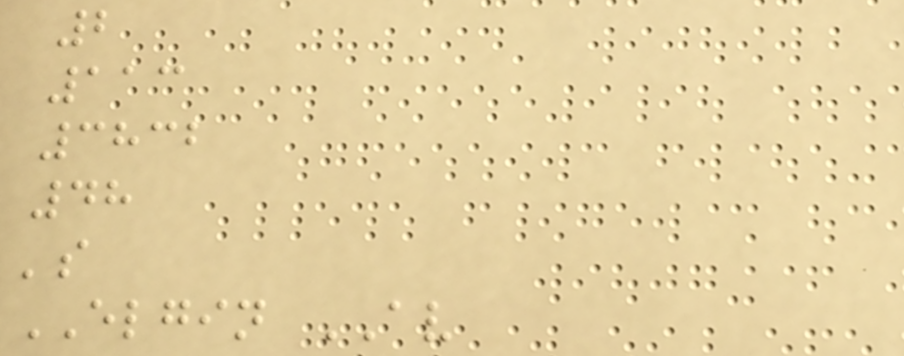2
113
3832
48
's
ELGIN AV
